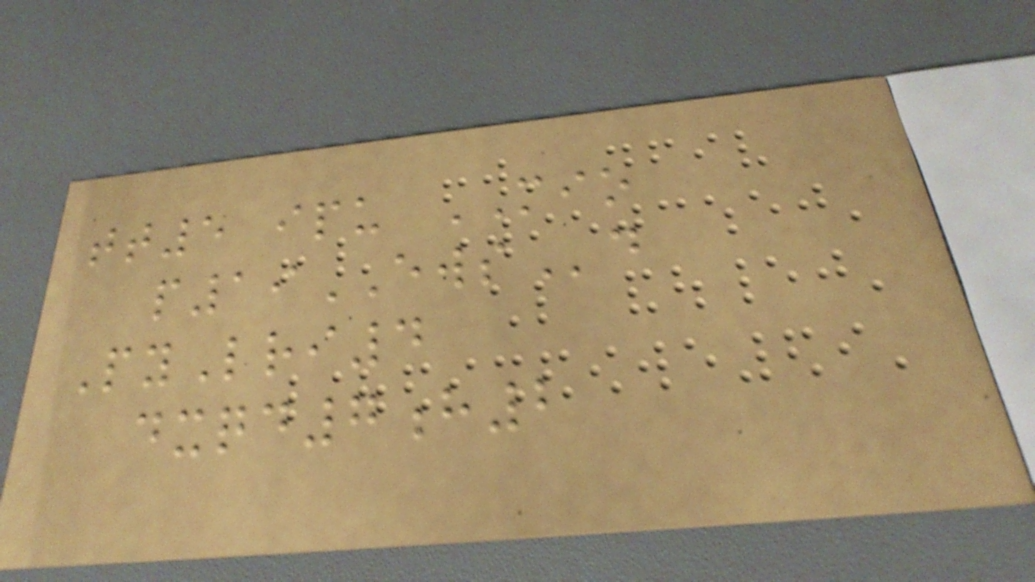tt5 ipu MIO
p19EWSd
PyLri4
dxqd7h2
